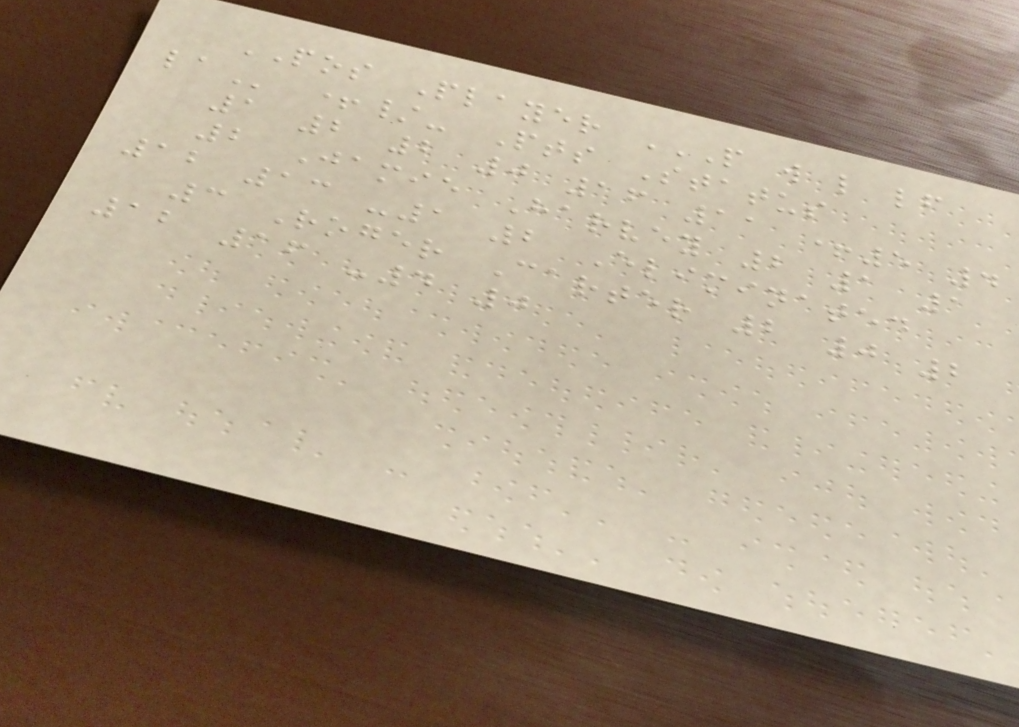POS Player P W L LF
LA +/- Pts Status
1 2 2 0 16 11 +5 4
2 Jamie Harvey 2 1 1
12 13 -1 2 Eliminated
3 Roger Carter 2 0 2
12 16 -4 0
